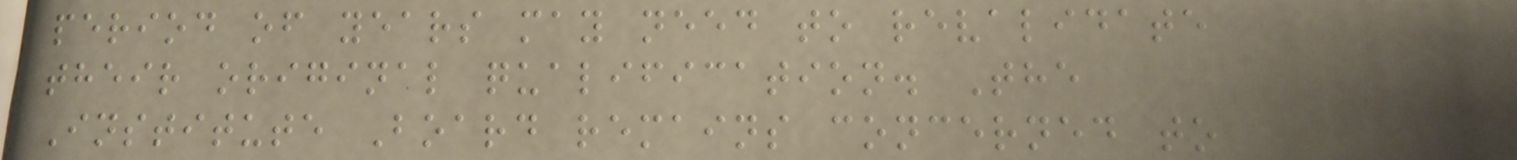period of years may need to revalidate
their original qualification. The
Institute Board remains concerned to
